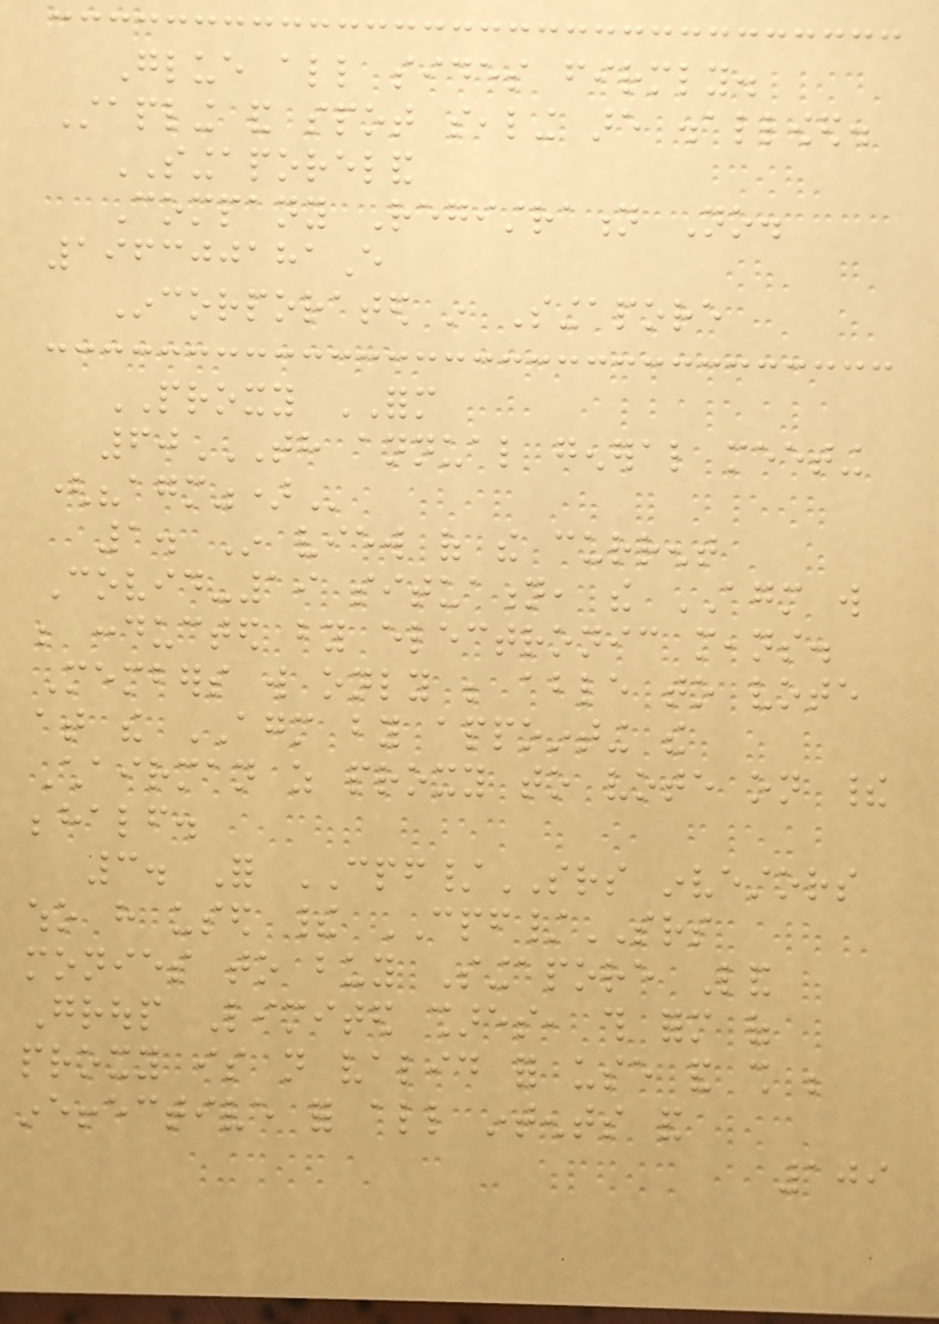Glue all sides firmly.
Stapling and spot sealing are disallowed.
SINGAPORELAND
Company Registration No.
196300181E
Incorporated in Singapore
PROXY FORM
60TH ANNUAL GENERAL MEETING
("AGM")
1. In view of the current
Covid-19 situation, the AGM will
be conducted by electronic means.
Members will only be able to vote
at the AGM by appointing the
Chairman as proxy to vote on their
behalf.
3. For CPF/SRS investors
who have used their CPF/SRS
monies to buy Singapore Land
Group Limited shares, this form of
proxy is not valid for use and shall be
ineffective for all intents and
109
